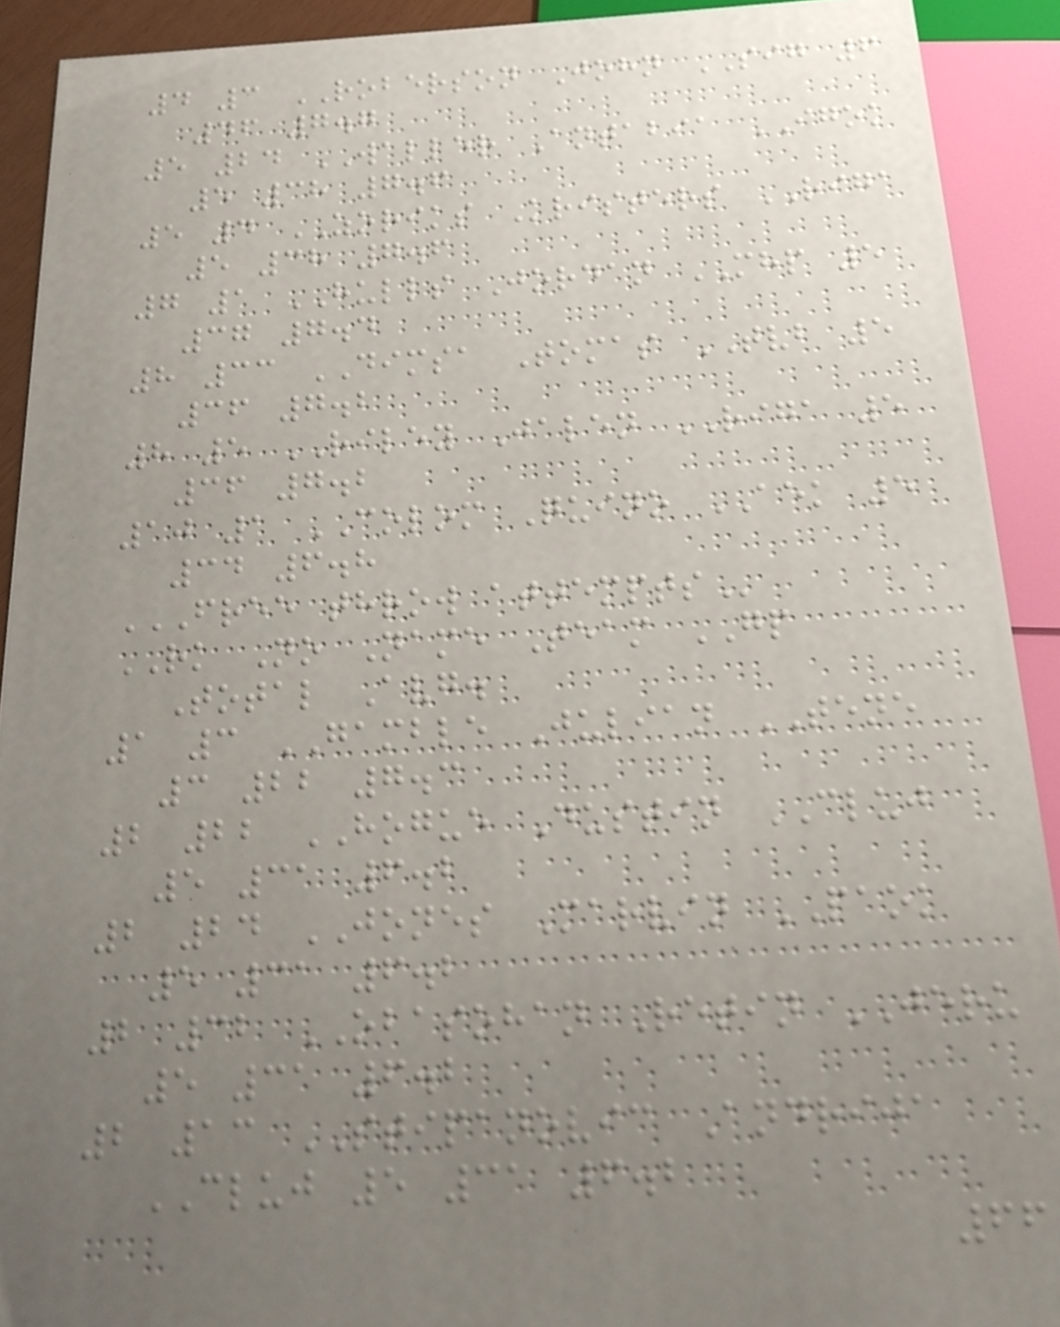4 3 ROBERSON John SIG 6
46 7.7
5 24 WALLER Antabia IGOK
5 38 7.6
5 4 ZORIKS Kristers RIGA
5 38 7.6
7 1 HULLS Jordan MHP 5
37 7.4
8 33 DIMSA Tomas TVB 5
36 7.2
8 5 RILEY Jalen RIGA 5
36 7.2
10 1 COLOM Quino AEK 5
34 6.8
FREE THROW ATTEMPTS
RK No Name Team GP
Total Avg.
1 3 GAMBLE Julian TENE
3 22 7.3
2 22 HOGUE Dustin CLUJ
5 31 6.2
2 24 JONES Marvin PAOK
5 31 6.2
2 32 OBASOHAN Retin JERU
5 31 6.2
2 13 STIPANOVIC Andrija
CLUJ 5 31 6.2
66
